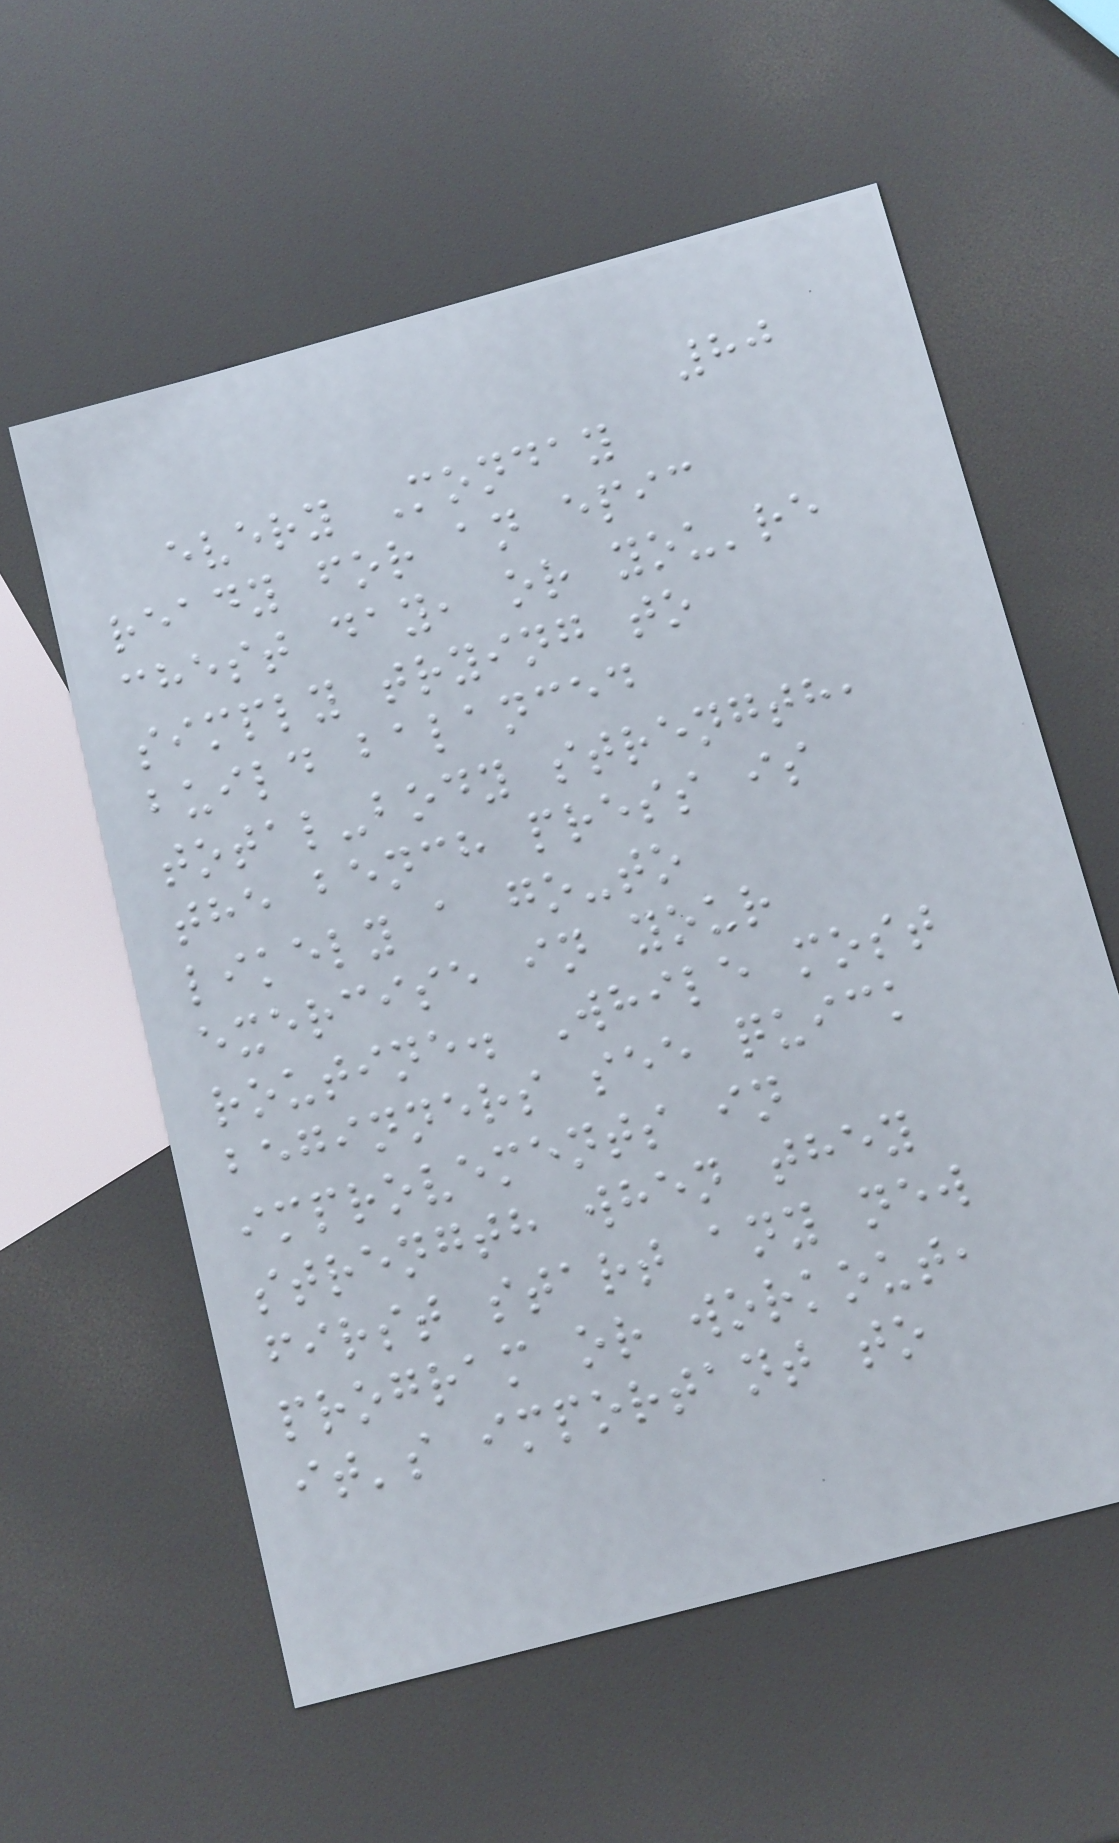80
every Monday
ready for an epic
chest day, or you're
simply trying to
build balanced
total-body strength,
the bench press is
likely a go-to
exercise in your
routine. While most
beginners see quick
improvements in
strength when they
first start any new
program or workout,
it's important to
